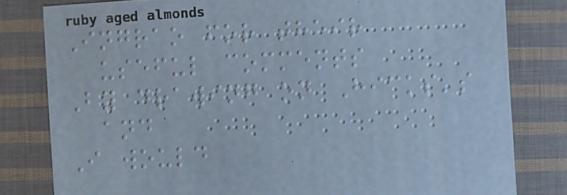Ingrao for their
useful comments
By drawing on Hicks's
and
I would
